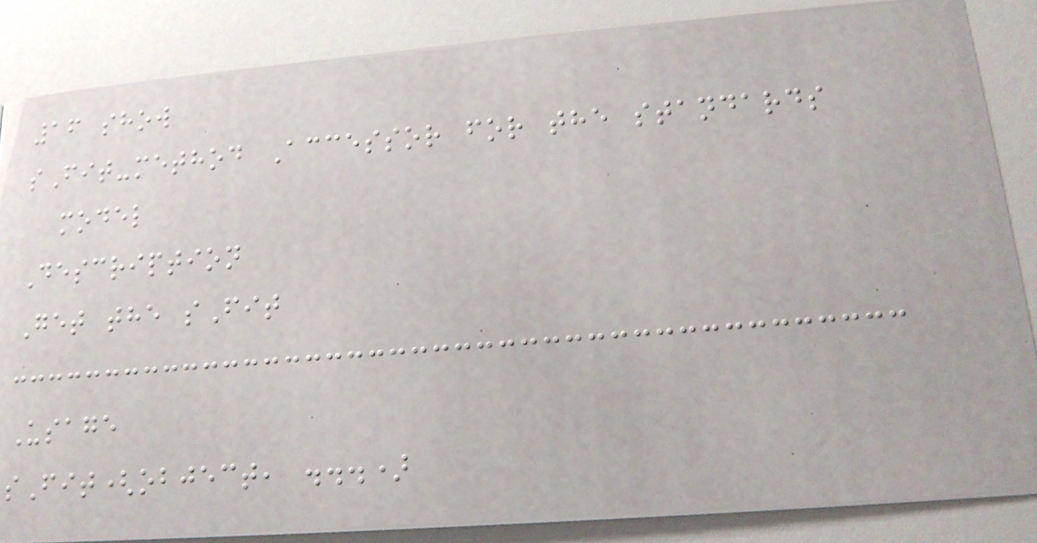16 show
sFit-method Accessor for the standards
model
Description
Get the sFit
Usage
sFit(object, ...)
